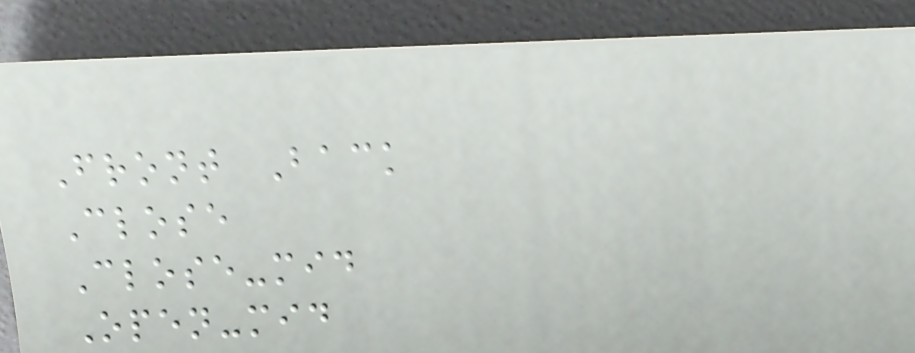Front Back
Close
Close-mid
Open-mid
